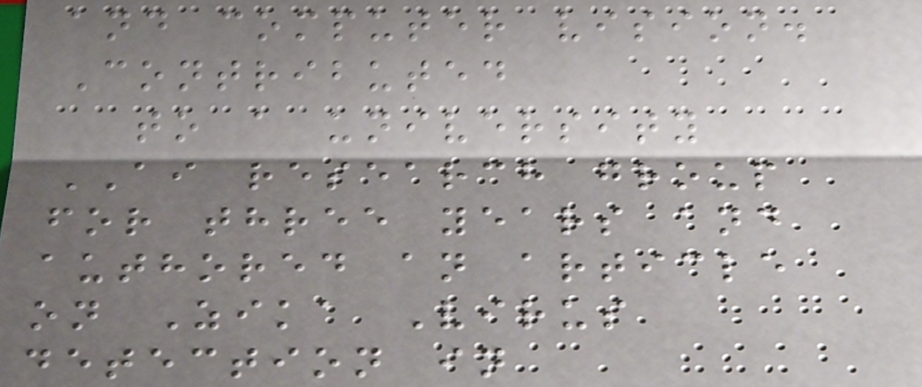and computer vision.
Contributed
to a university
AI research group
for three years and
authored an article
on Zika Virus
detection in
